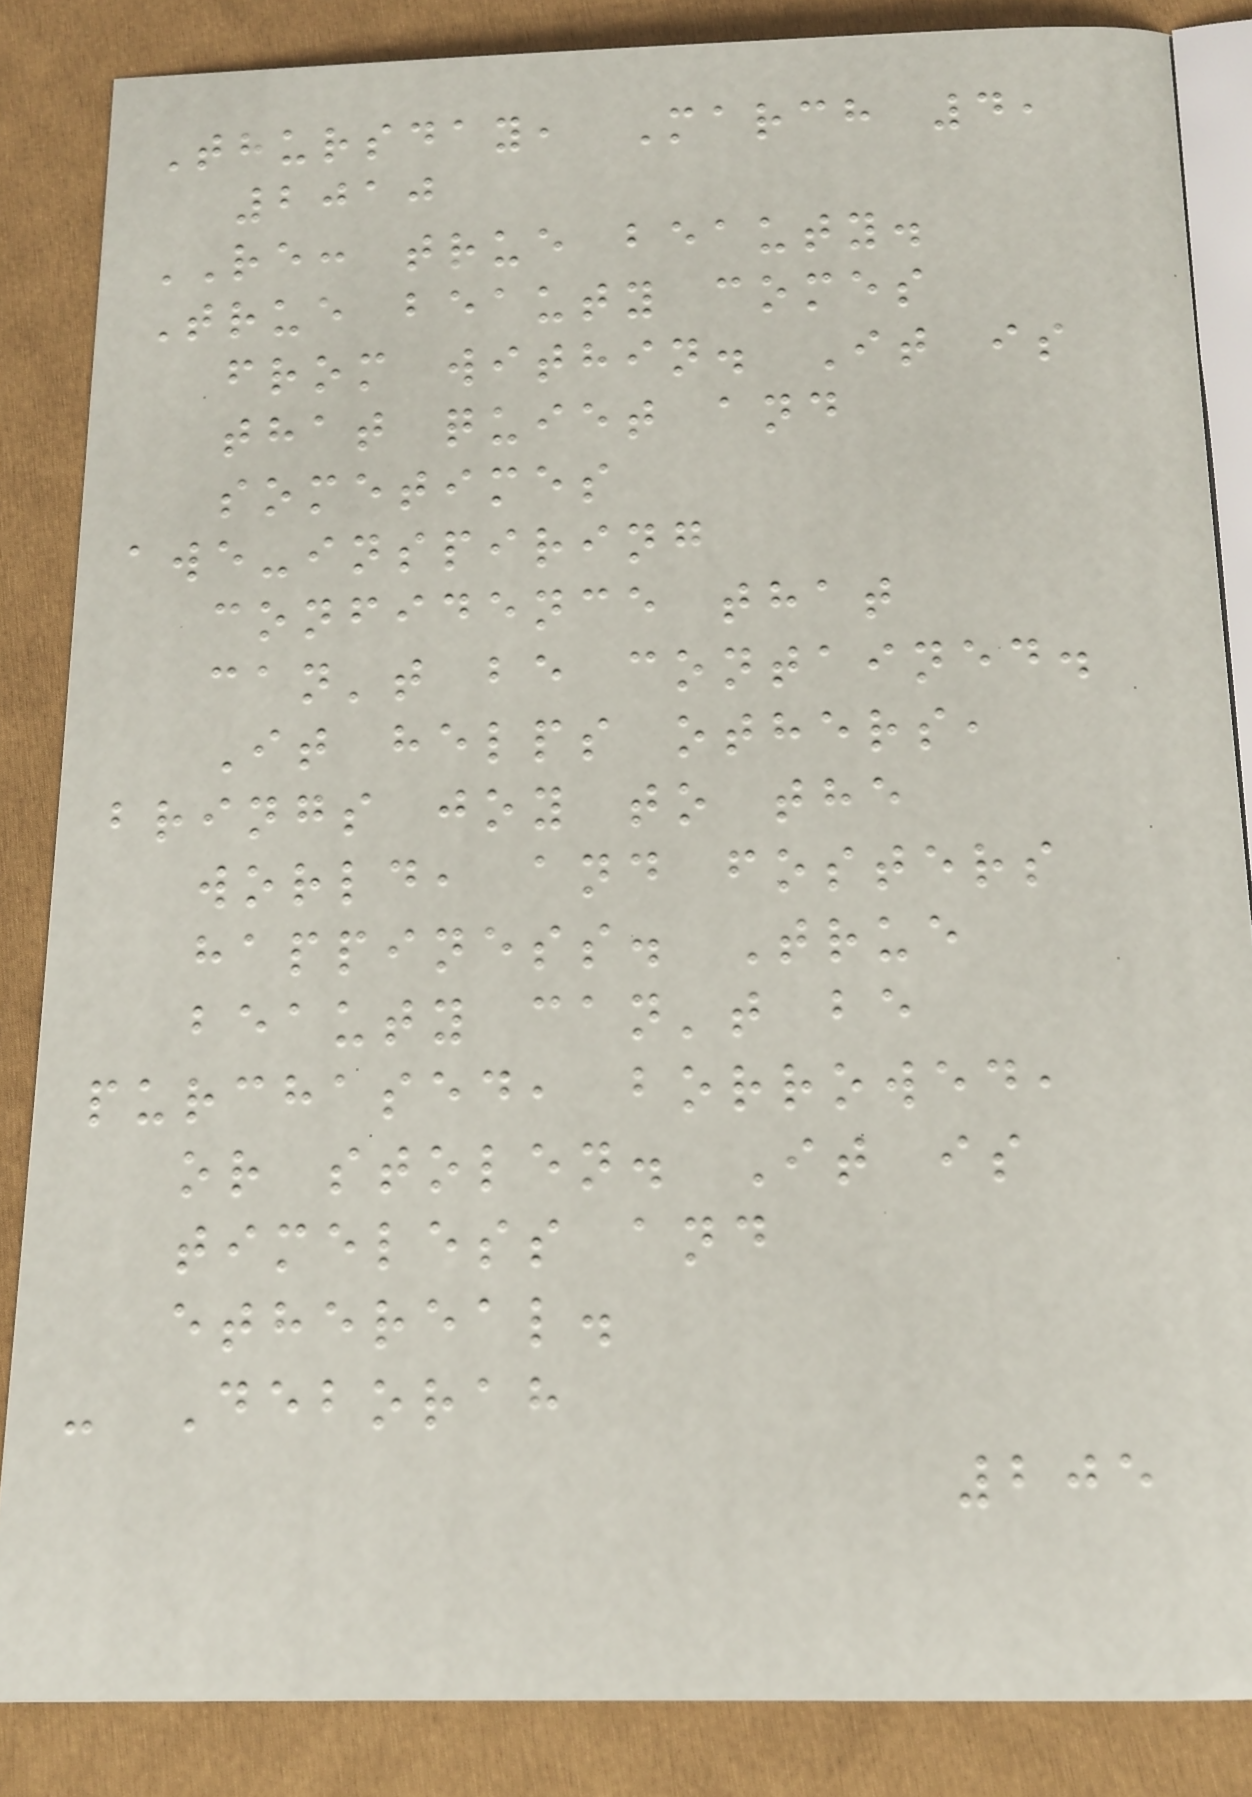Thursday, March 4,
2010
RE: true beauty.
True beauty comes
from within. It is
that quiet and
sometimes
awe-inspiring
confidence that
can't be contained.
It helps others,
brings joy to the
world, and fosters
happiness. True
beauty can't be
purchased, borrowed,
or stolen. It is
timeless and
ethereal.
- Deborah
205
